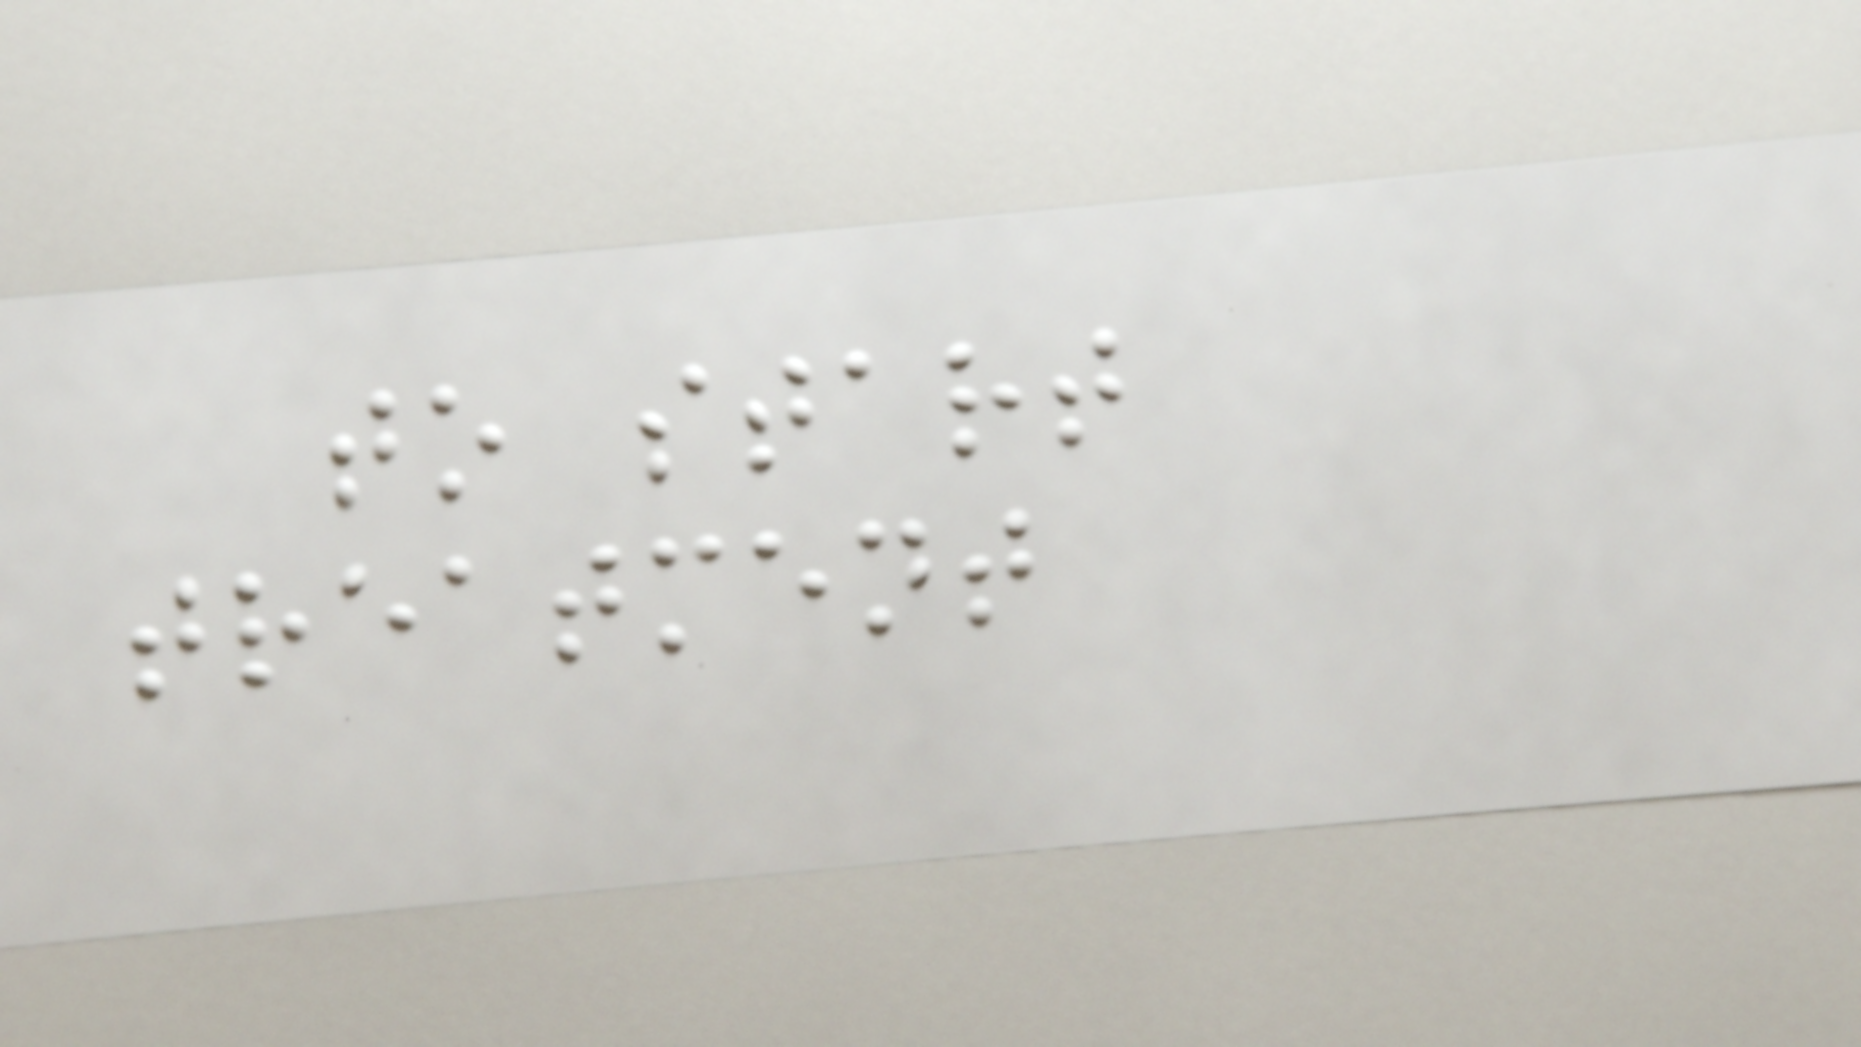to start
treatment
